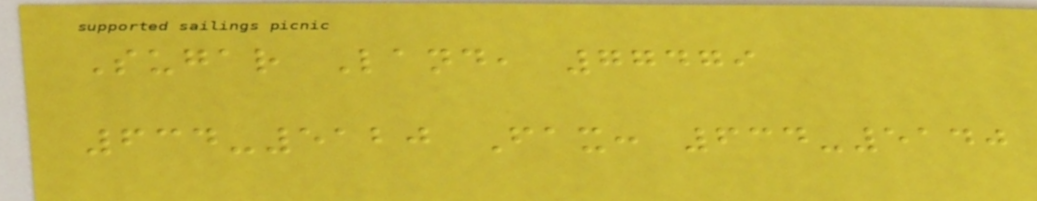Sugar Land, 77479
634-5120 Fax: 634-5140
